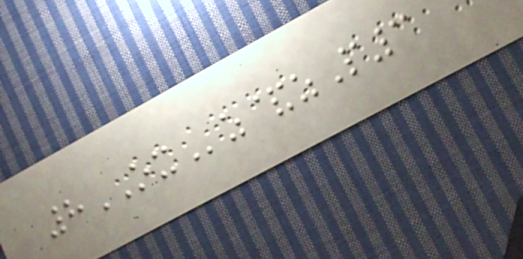8OXz&zP3
